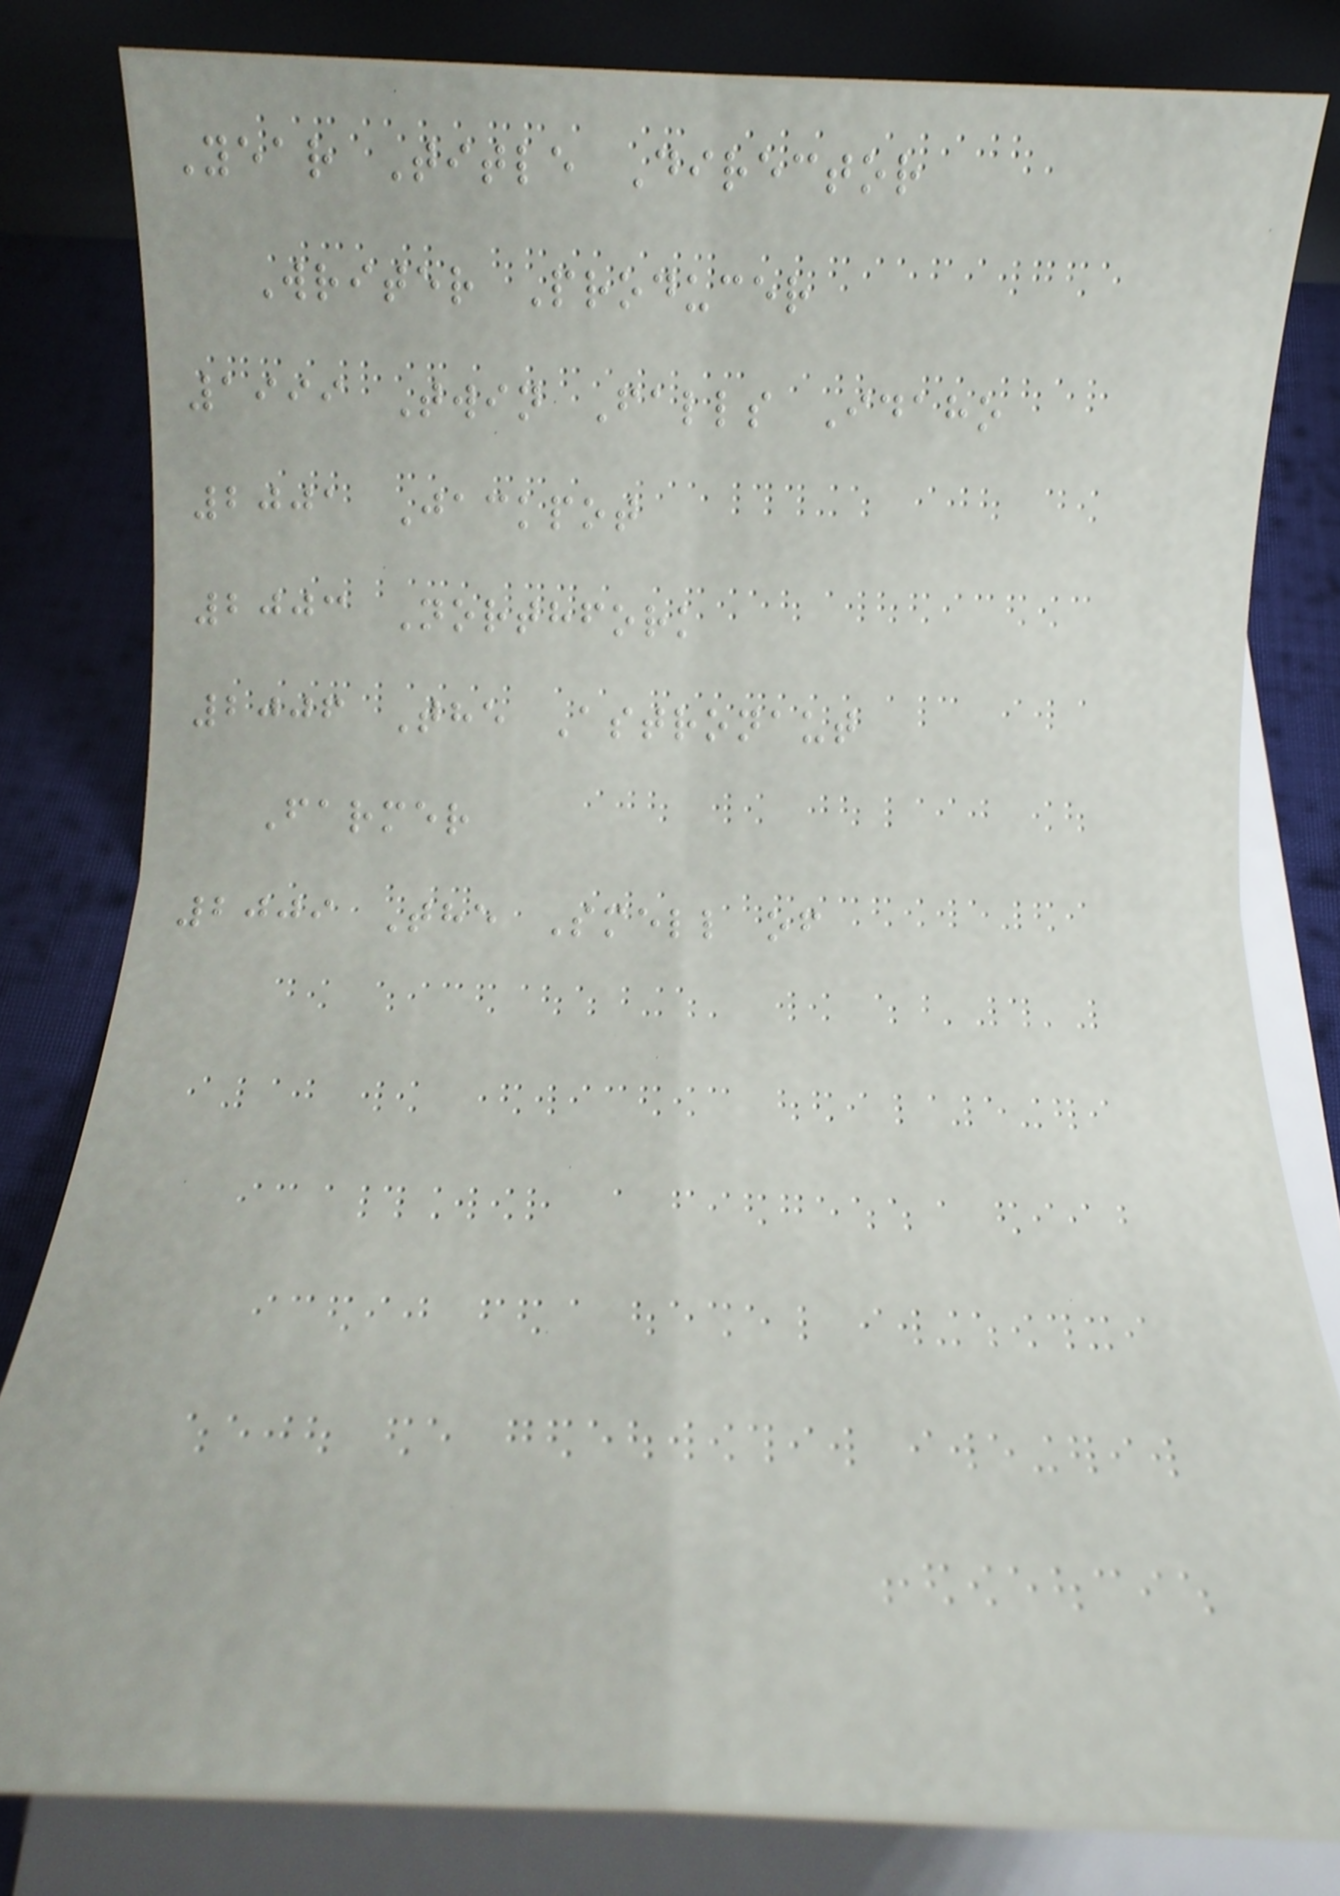Year Title Director
Writer Producer
1999 Twin Falls Idaho
2001 Jackpot
2003 Northfork
2006 The Astronaut
Farmer
2009 The Smell of
